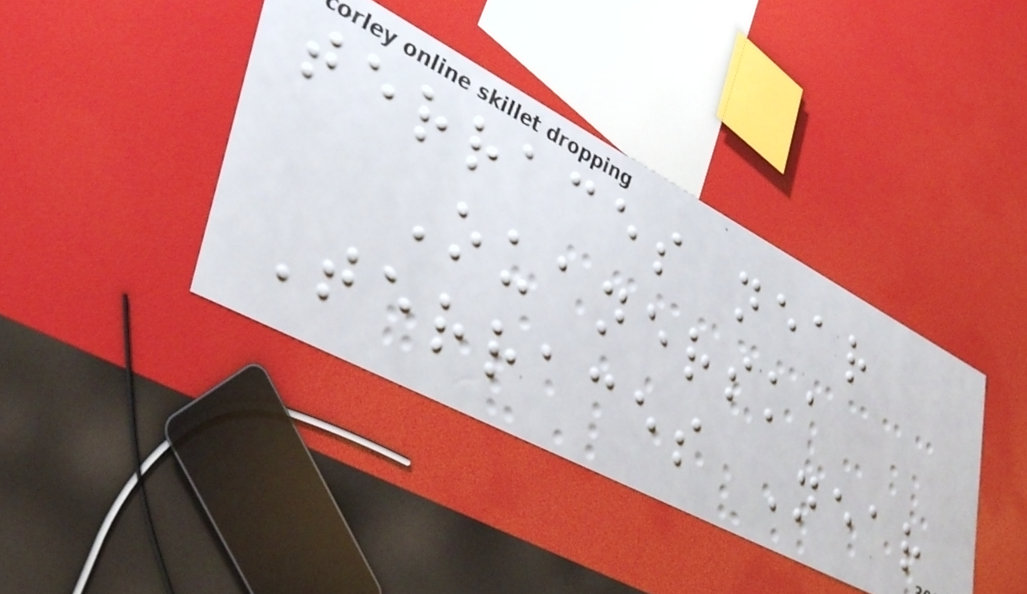terraces near
Ouanerska
Terraces Near
